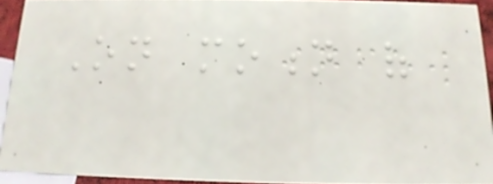On motion of
